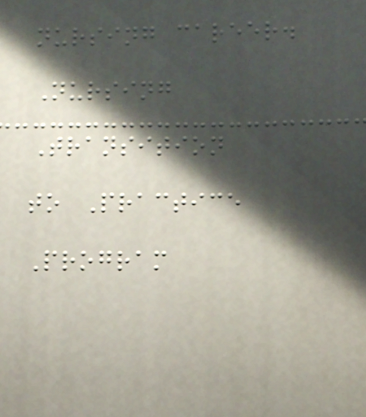nursing career.
Nursing
Transition
to Practice
Program
